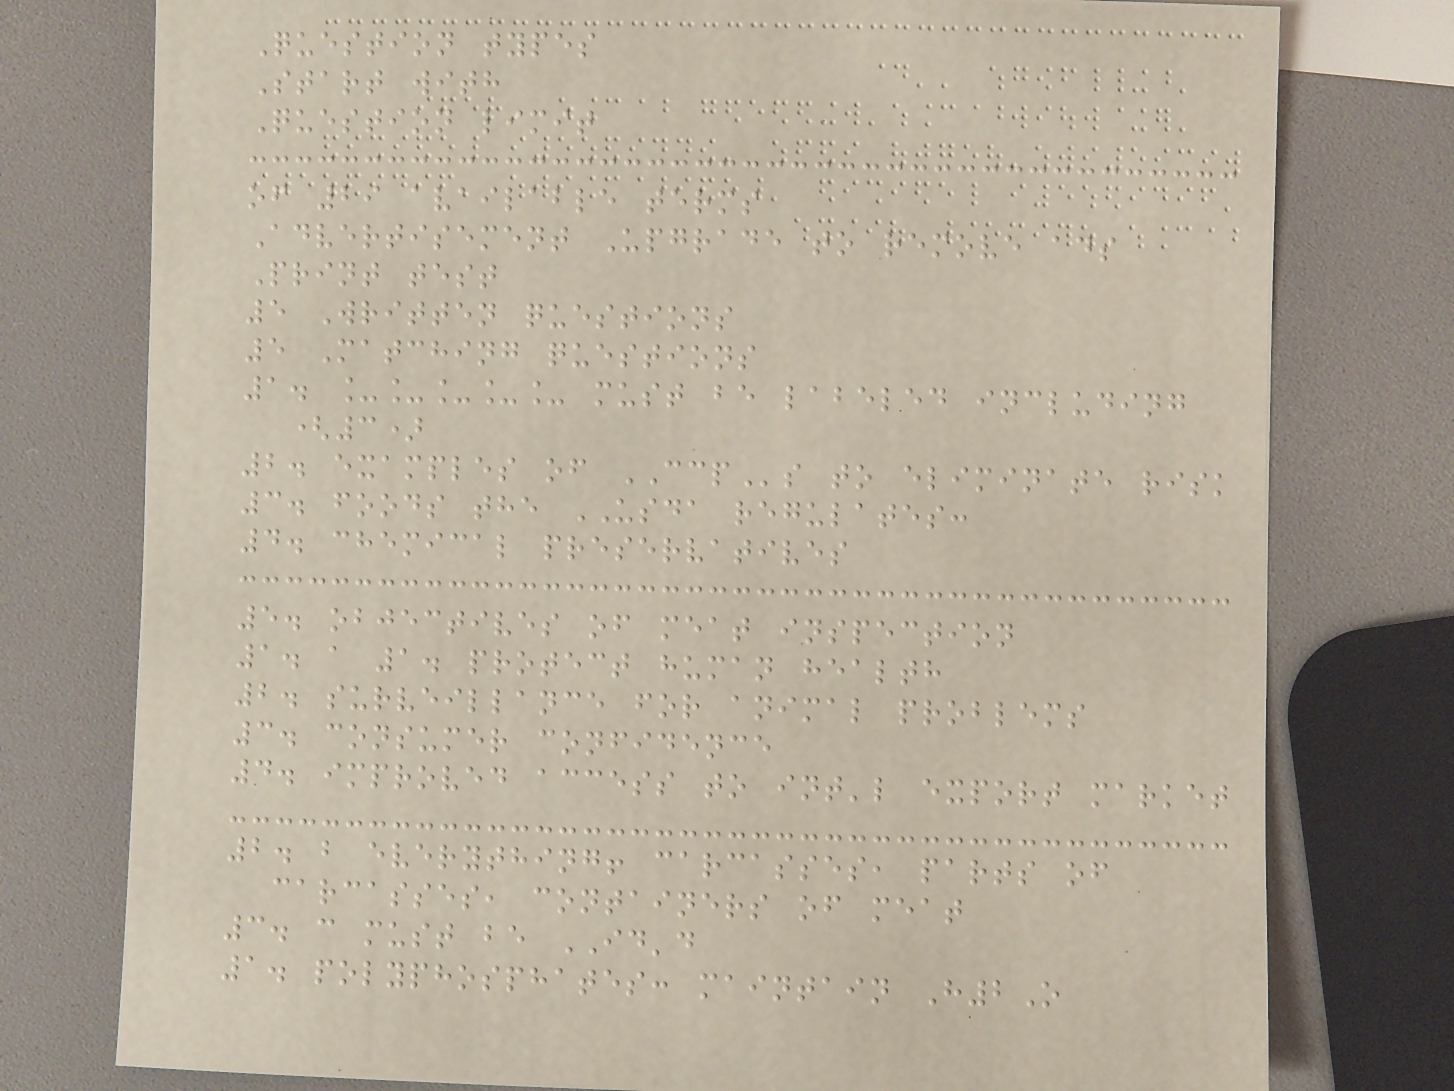Question types
Start with
Question limit
of 29 available terms
Advertisement Upgrade to remove ads
Print test
5 Written questions
5 Matching questions
1. _____ must be labeled including
(3)
2. examples of CCPs to eliminate risk
3. foods the USDA regulates:
4. chemical preservatives
5. objectives of meat inspection
1. a 1. protect human health
2. surveillance for animal problems
3. consumer confidence
4. improved access to int'l export market
2. b everything! carcasses, parts of
carcasses, containers of meat
3. c must be ID'd
1. polyphosphates: maintain H2O
